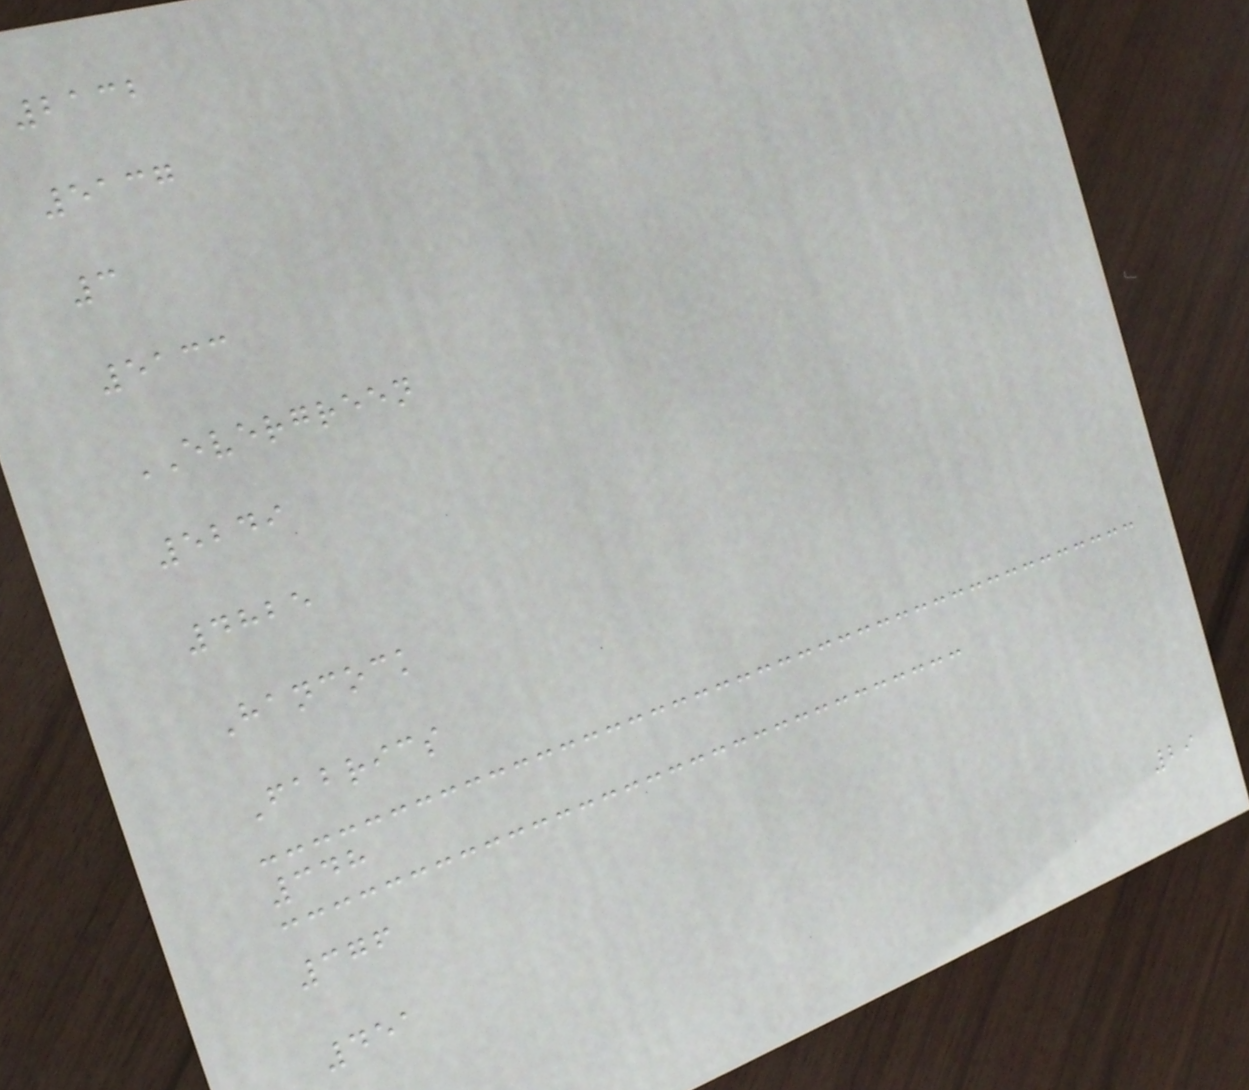2132
5137
3
5133
EVERGREEN
5249
4825
Hancock
Fabrics
348
376
451
29
